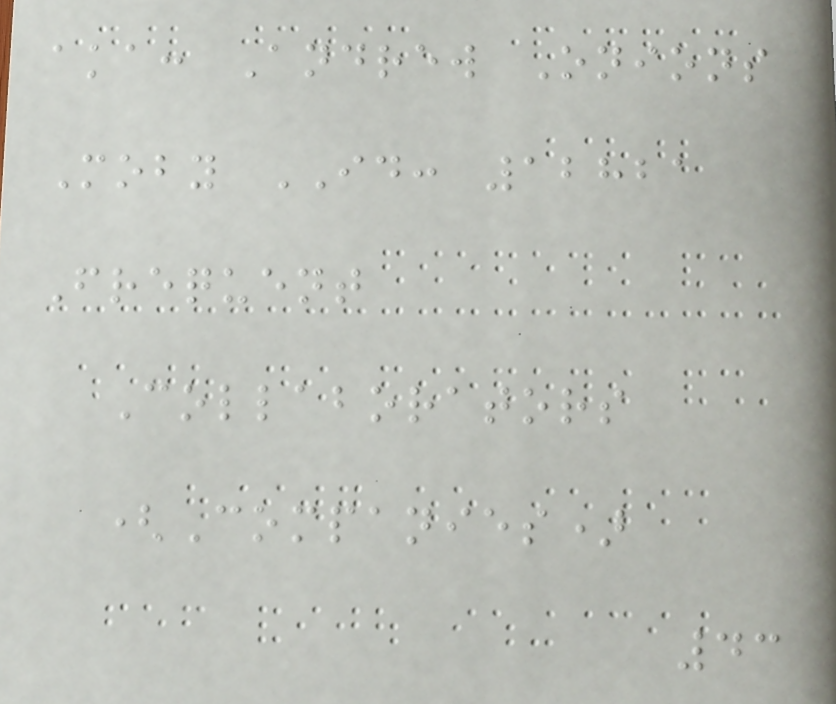aka: Andrew Onions
Moby ID: 12821
Frequent
Collaborators
(Companies)
43
